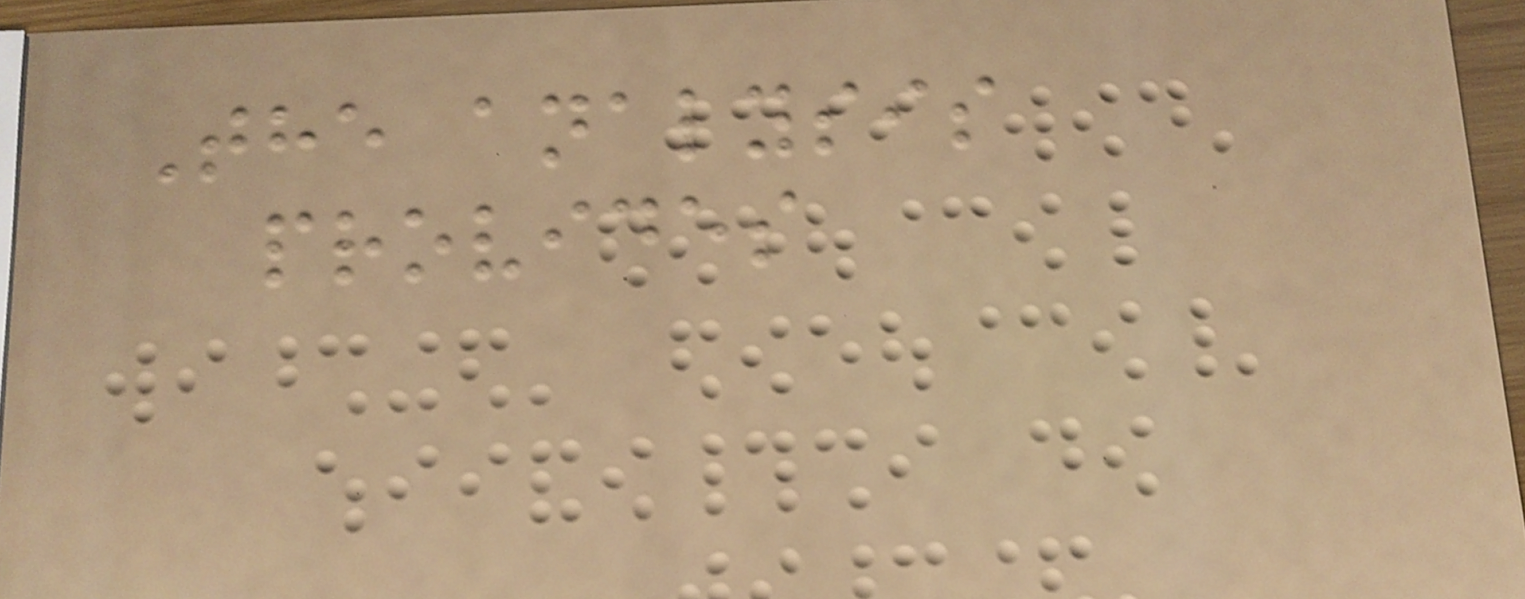The analysis
provides
